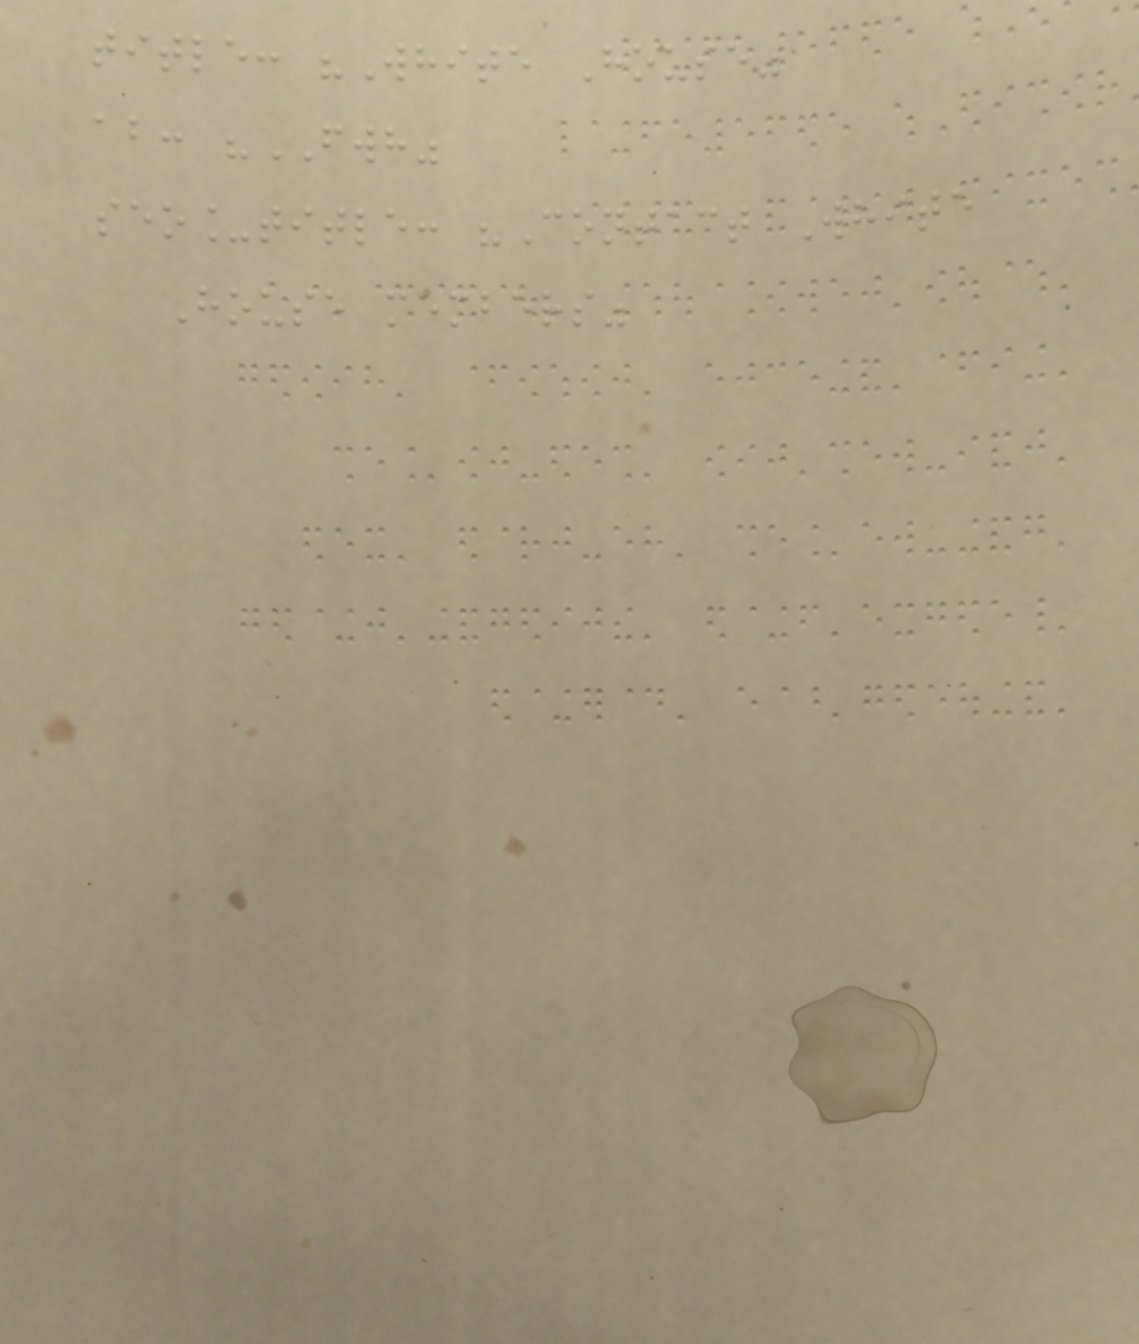title: "White House"
ab: "FWH"
seo_title: "Contact White
House members"
